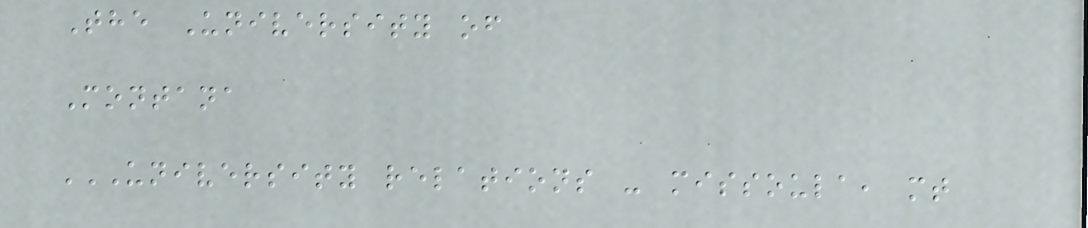The University of
Montana
UNIVERSITY RELATIONS - MISSOULA, MT
